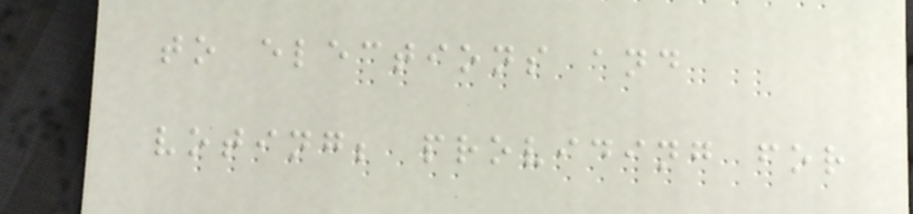to elections and
voting; providing for
